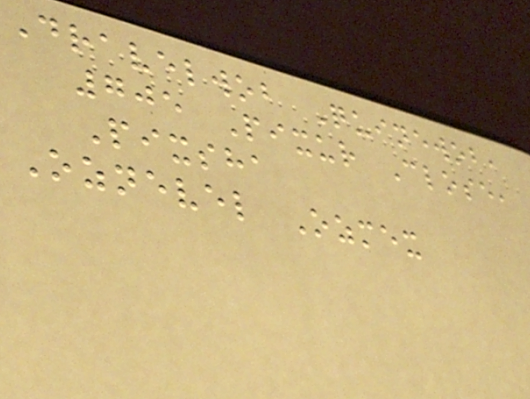Dravelwob Quinewob,
705 Pixur Close,
Pixsha
Oznevel Ozmex
